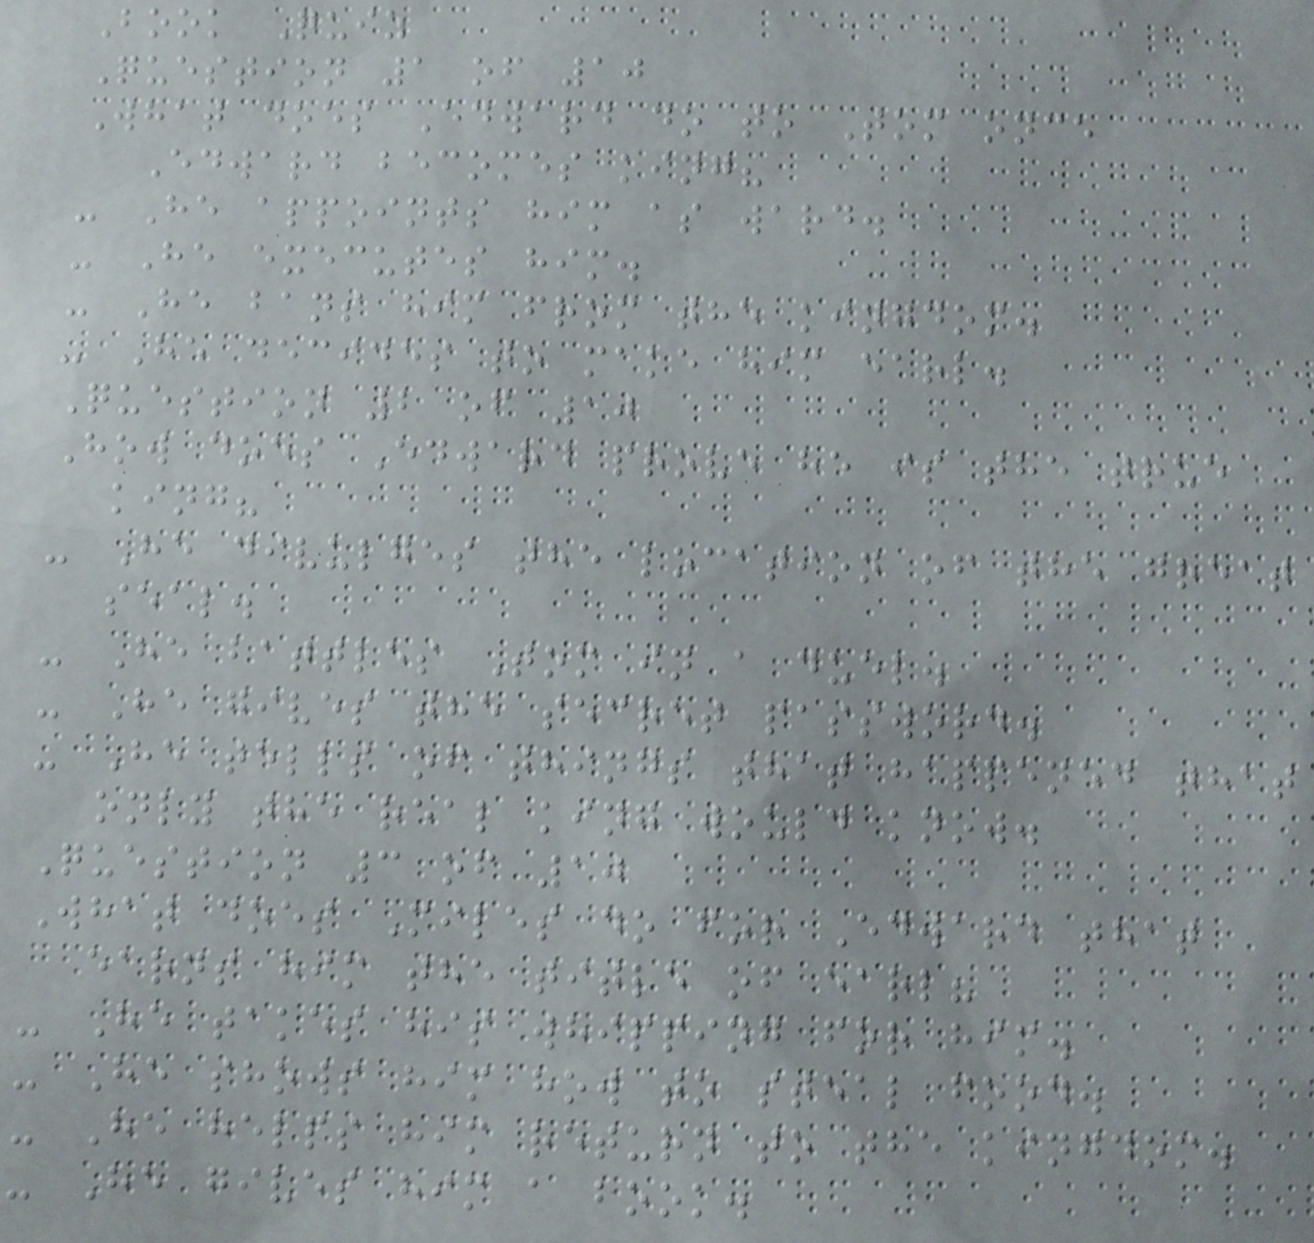Book Quiz
Question 1 of 10
What does Edward do to Tom once
Edward becomes king?
- He appoints him as ward.
- He executes him.
- He bans him from the kingdom.
- He decides to make him earl.
Question 2 of 10
How does Edward prove he is the true
king?
- He divulges the location of the great
seal.
- He battles Tom in a duel.
- He gives the secret password.
- He tells of things that happened that
only the real king would know.
Question 3 of 10
What does Miles do for Edward that
earns him the title of earl?
- He takes his whipping for him.
- He shows him how to steal food.
- He helps him return to the kingdom.
- He gives him a book.
